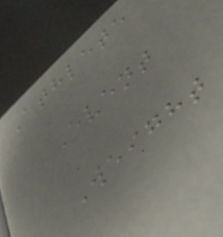Athlete
Event
Weight
